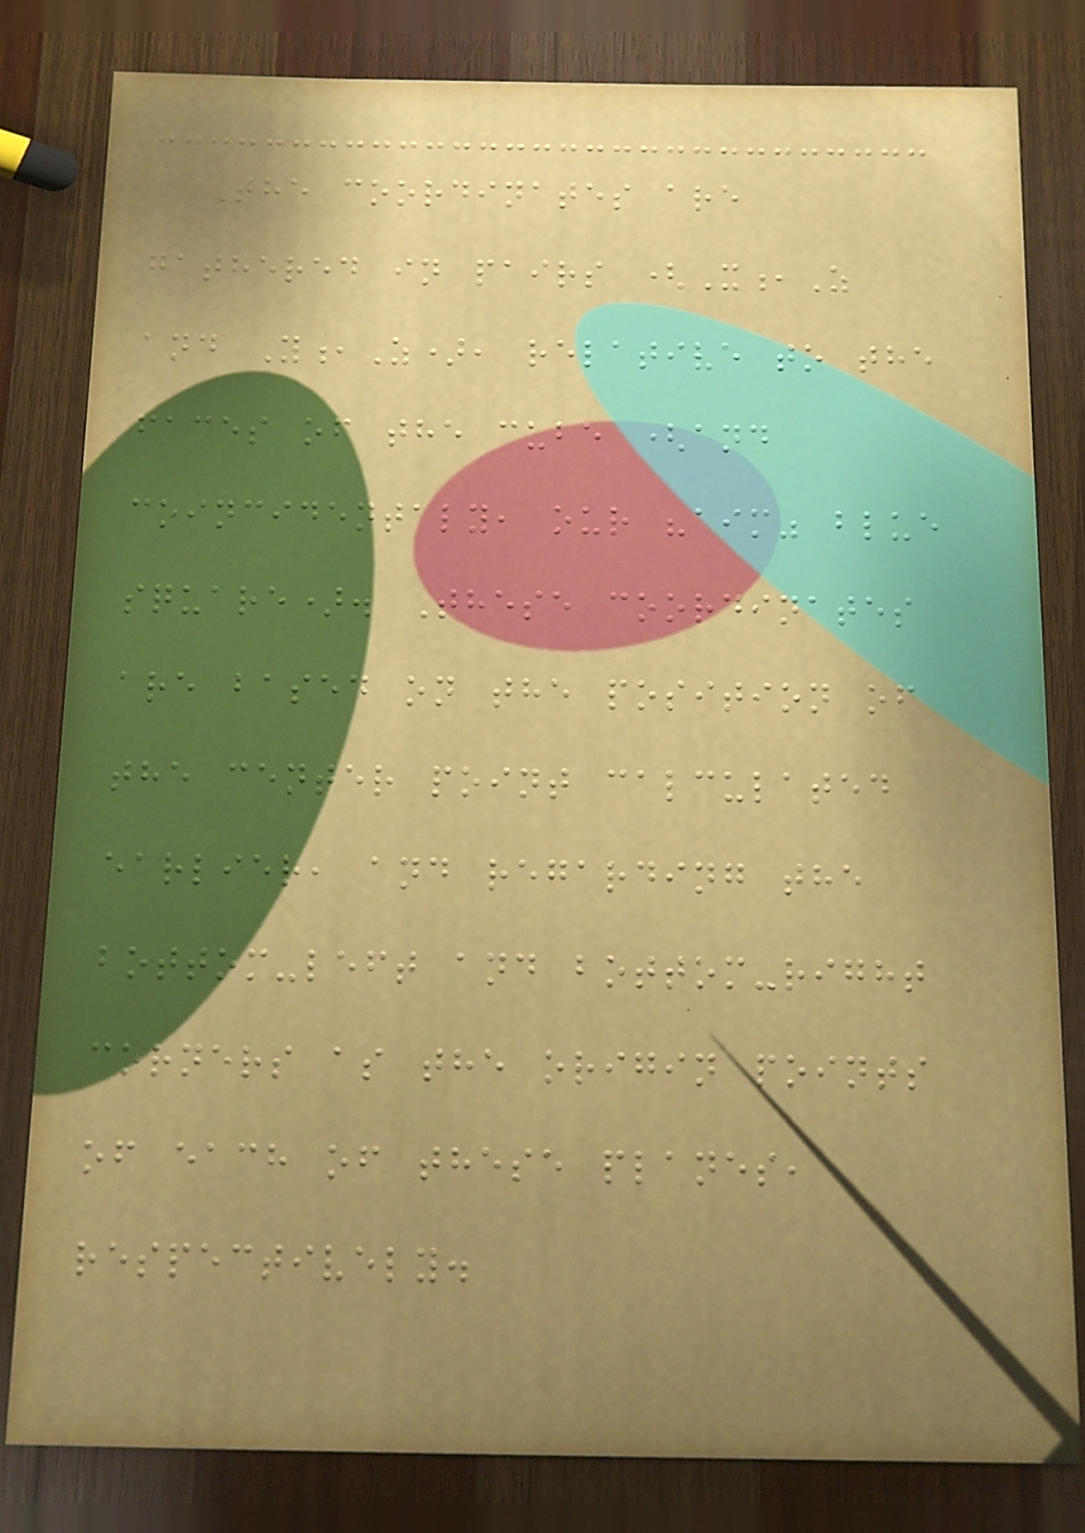The coordinates are
gathered in pairs (X,Z
and Y,Z), relative to the
faces of the cube (and
coincidentaly, our "aim" blue
square). These coordinates
are based on the position of
the center point calculated
earlier, and regarding the
bottom-left and bottom-right
corners as the origin points
of each of these planes,
respectively.
